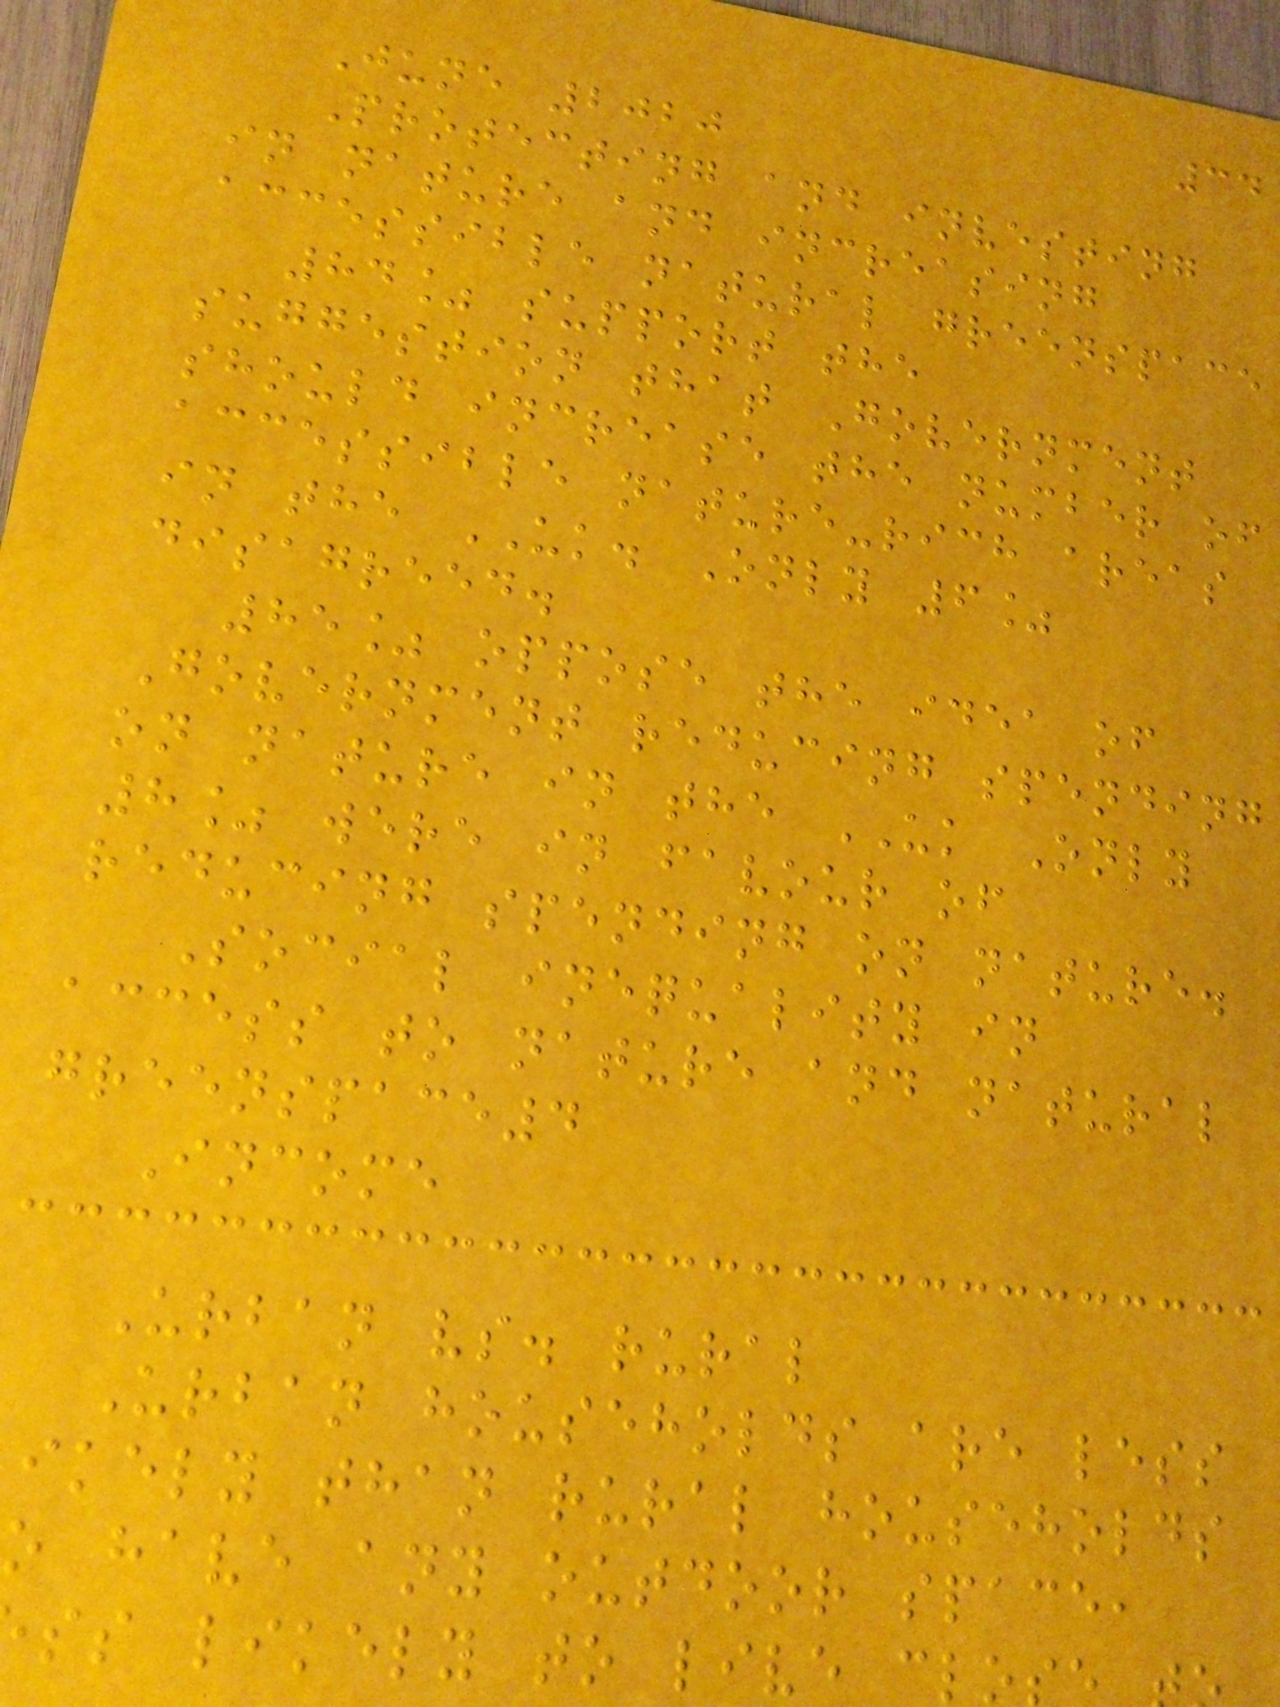34
June 2020
Protecting and investing
in nature and increasing
accessible natural greenspace
84% support the
suggestion that Government
should increase the number of
accessible nature-rich areas
in the UK. Only 6%
disagreed.
85% oppose the idea of
Government reducing spending
on nature in the UK Only
8% were in favour of
reducing spending on nature.
Social inequality in
access to nature and natural
greenspace4
Income
Urban vs. rural
Urban households are less
ikely than rural households
o have any outdoor space,
ss likely to live clo
